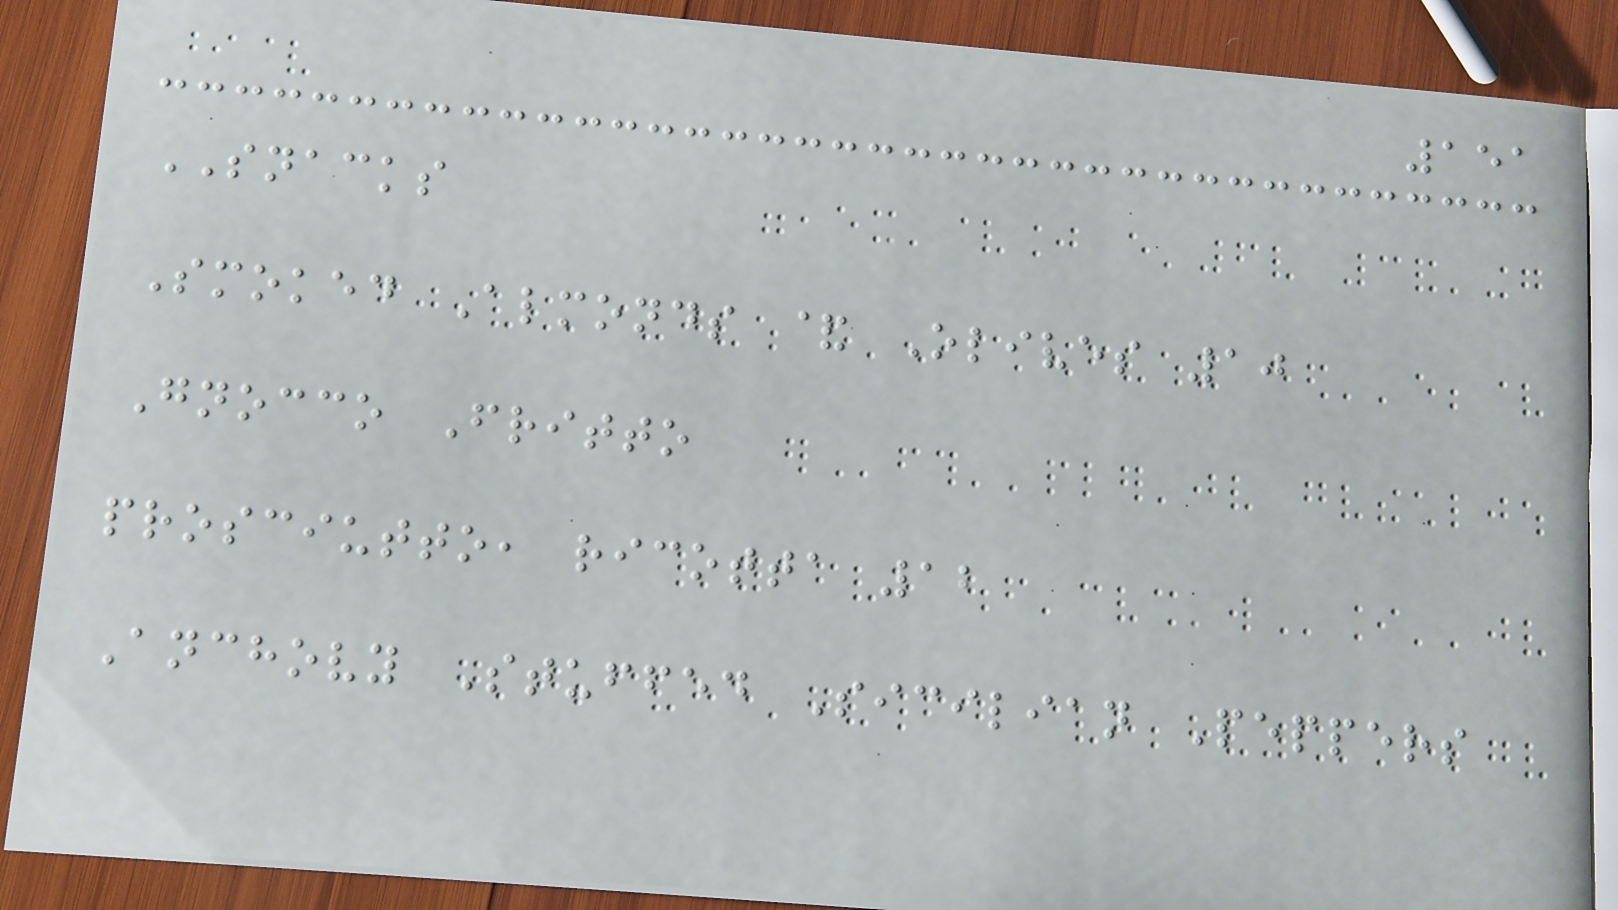151
SNACKS
Smoked Almonds & Olives 10
Gnocco Fritto
prosciutto, ricotta 12
Anchovy Stuffed Sicilian Peppers
